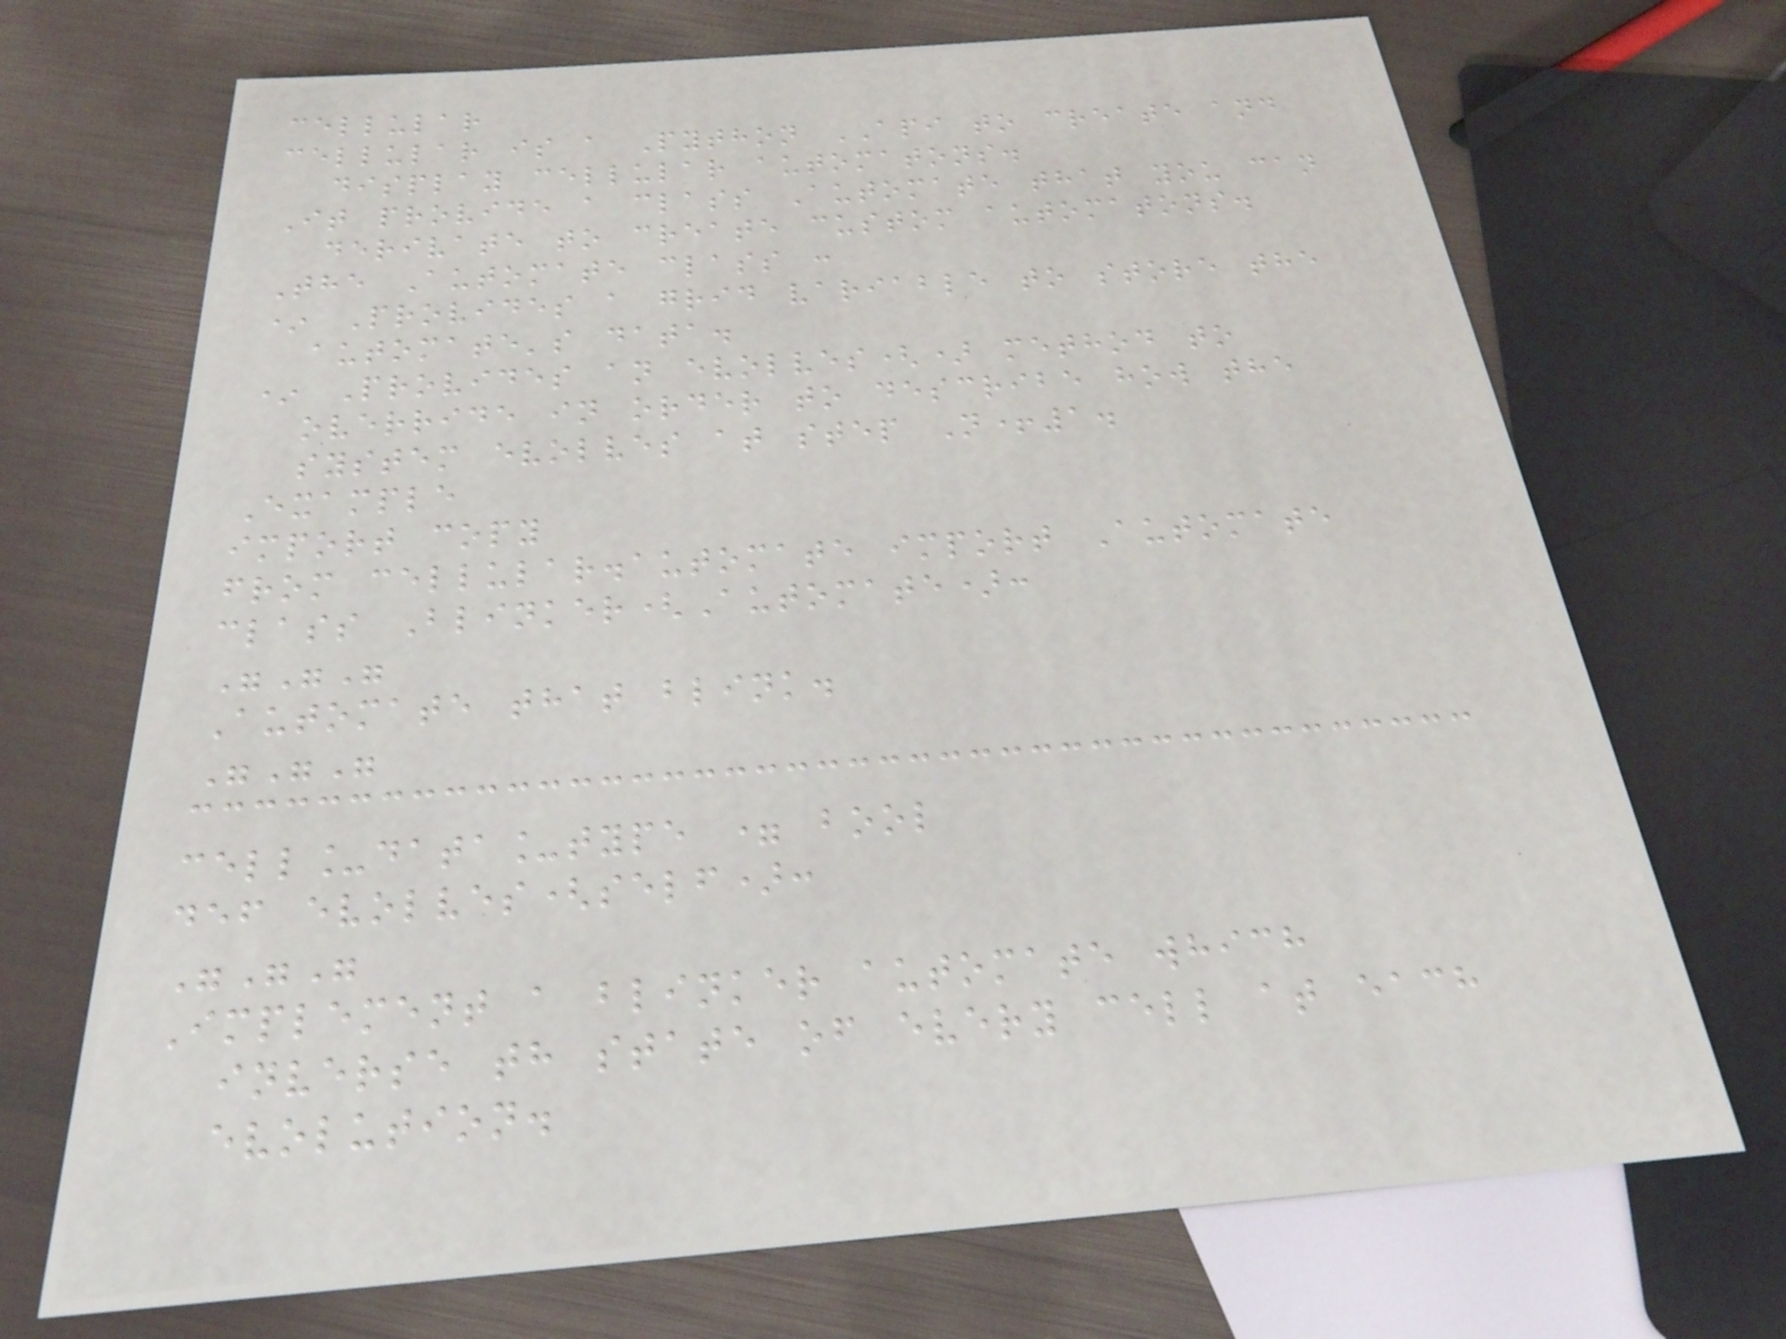cellular
cellular is a Python API to create and
display cellular automatons.
It provide a class Automate that you can
derivate to create custom automatons.
The Automate class :
* Provides a grid variable to store the
automate's data.
* Provides an evolves() method to
override in order to describe how the
system evolves at step N+1.
Example
import copy
from cellular.automate import Automate
class Blinker(Automate):
"""
Automate that blink.
"""
cell_data_type = bool
def evolves(self):
"""
Implement a blinker automate which
inverse th state of every cell at each
evolution.
